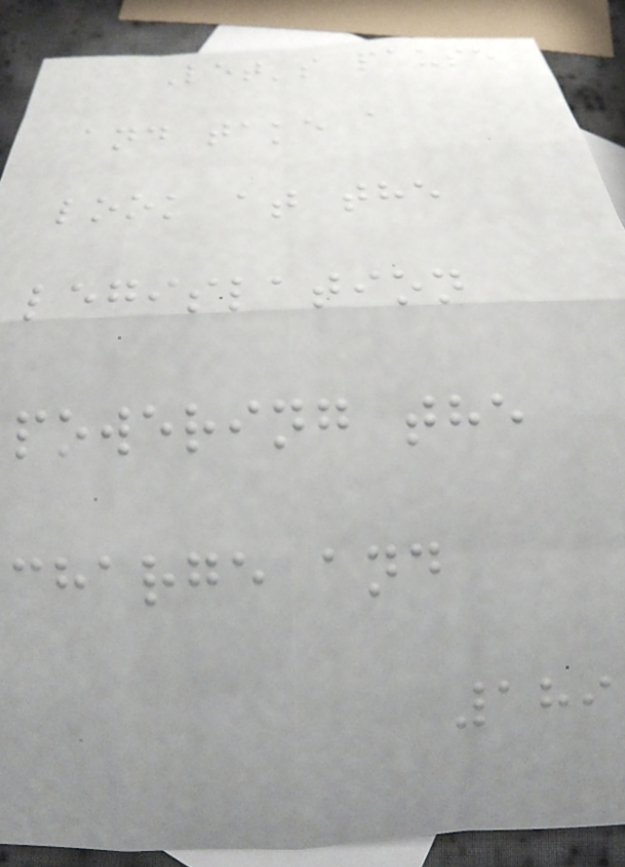Let's pause
and take a
look at the
legislation
powering the
charge and
189
